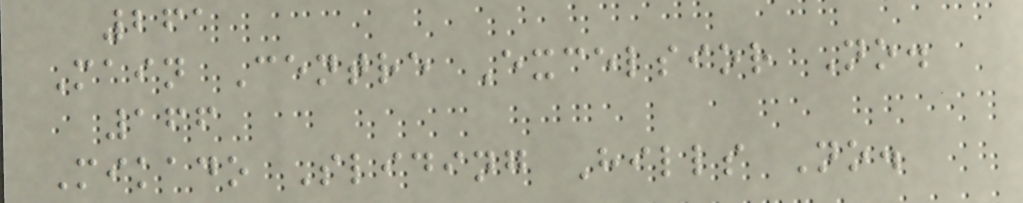261
Main Centre Excelsior No.
166
Mikado Sliding Hills No.
